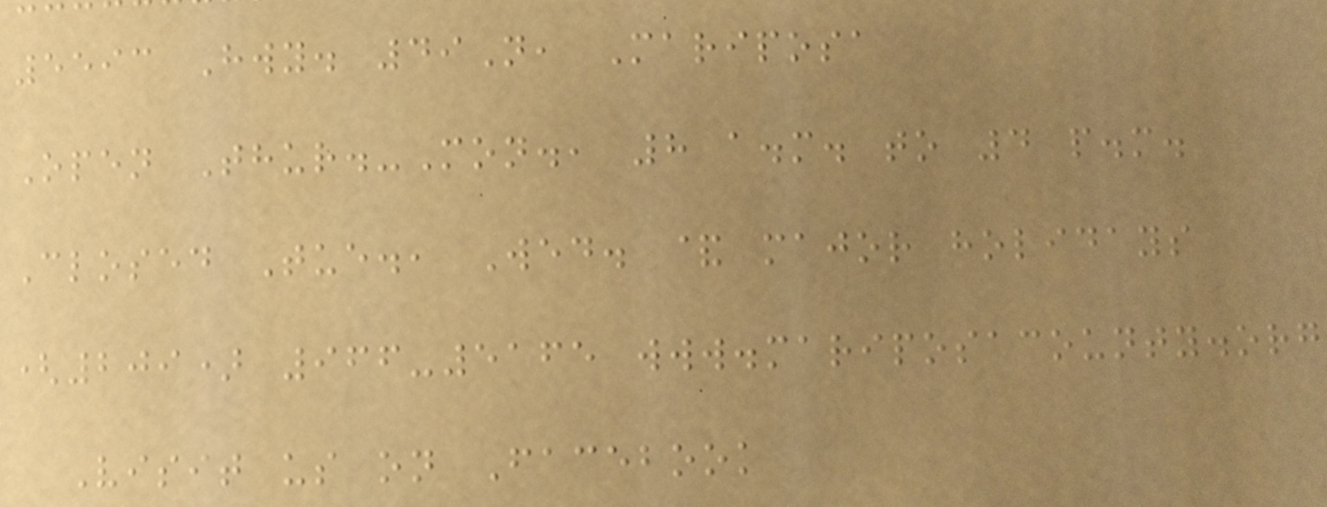5593 Hwy. 49N, Mariposa
Open Thur.-Mon., 8 a.m. to 4 p.m.
Closed Tue., Wed. & major holidays
(209) 966-5165 www.mariposacounty.org
Visit us on Facebook
